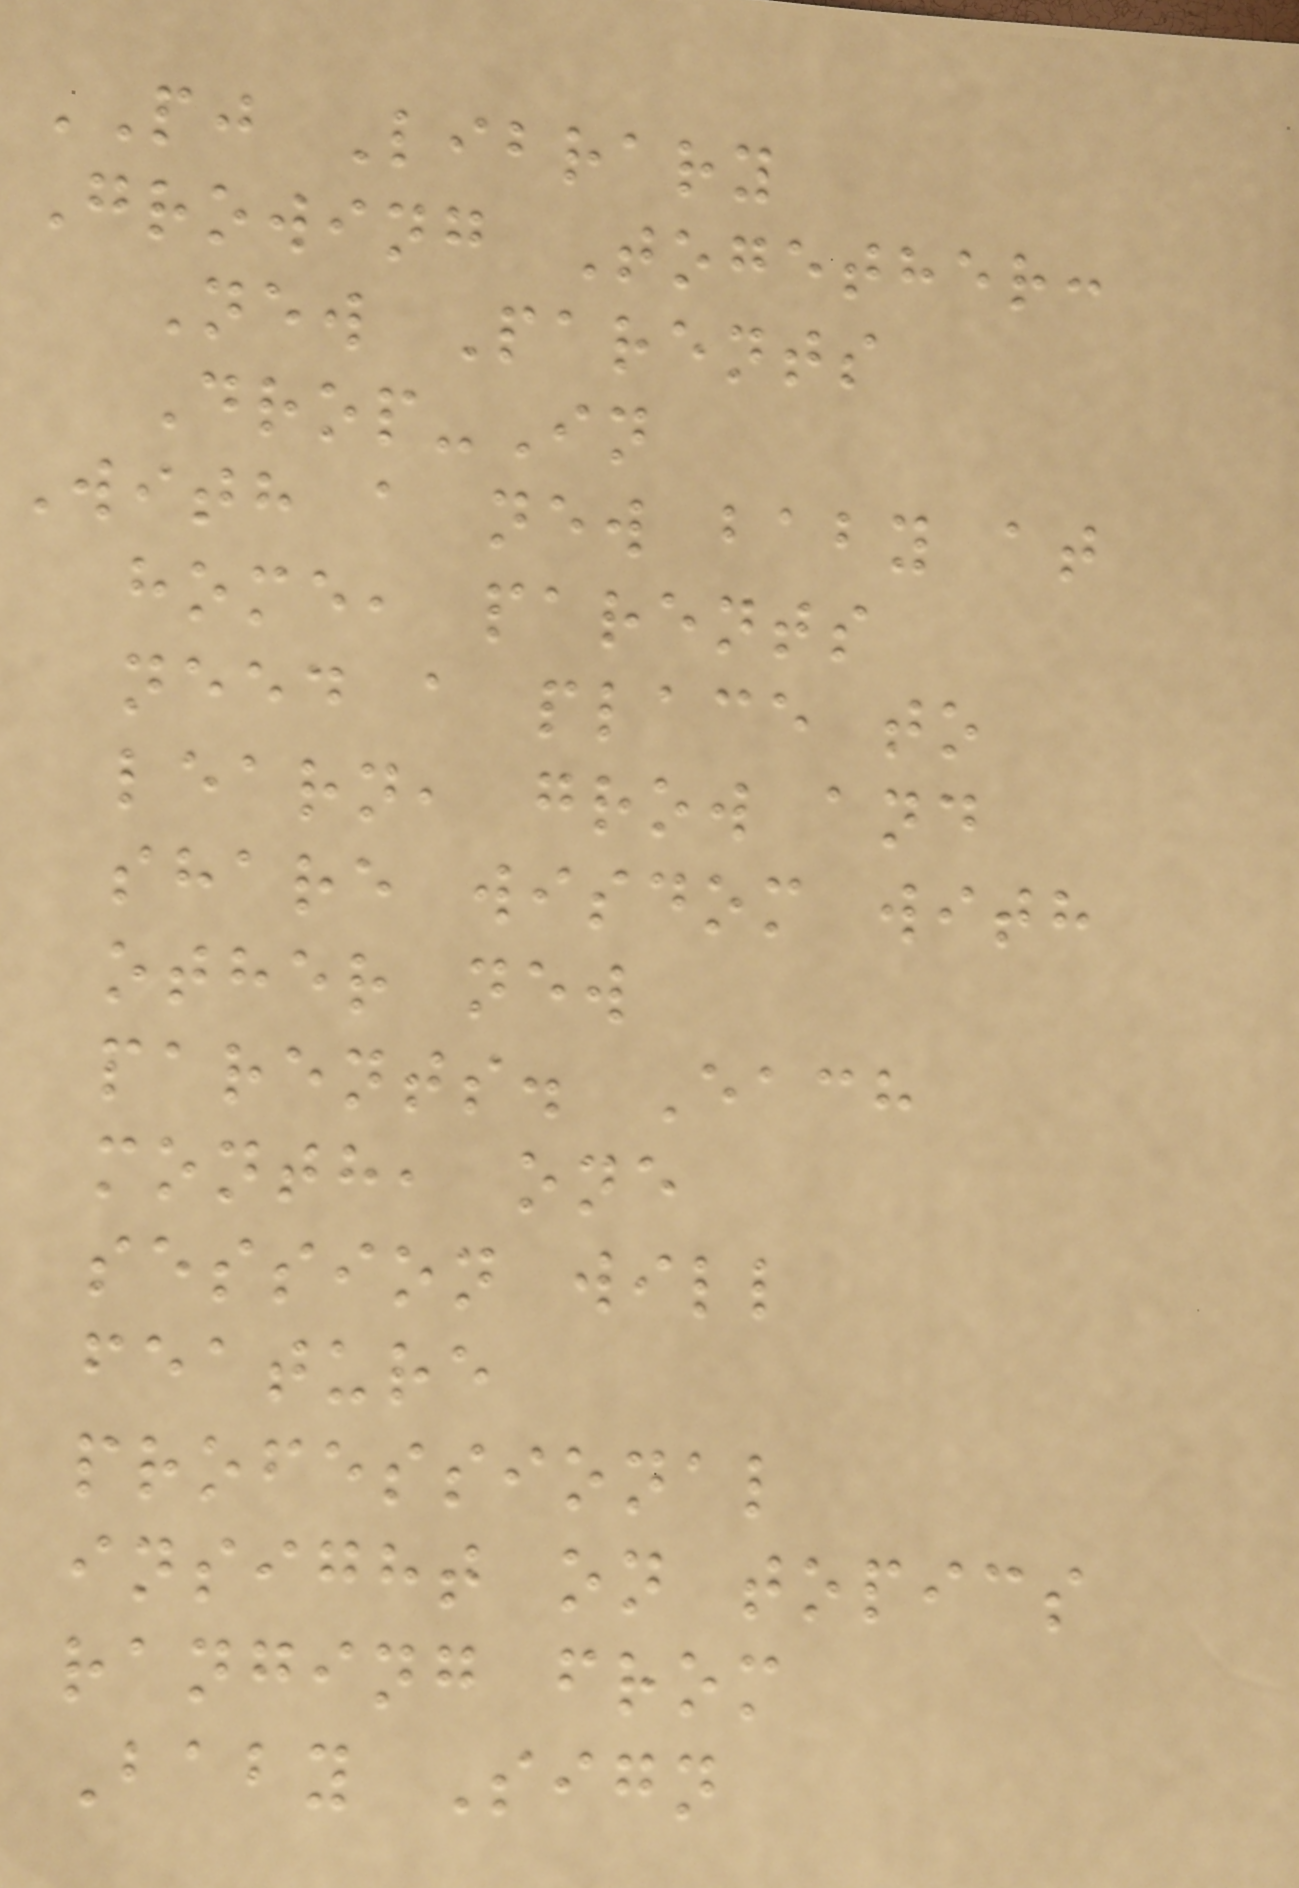PJ Library
Growing Together:
New Parents
Drop-In
With a new baby at
home, parents
need a place to
learn, grow and
share wisdom with
other new
parents. Each
month, one
session will
feature
professional
insight on topics
ranging from
Baby Sign
